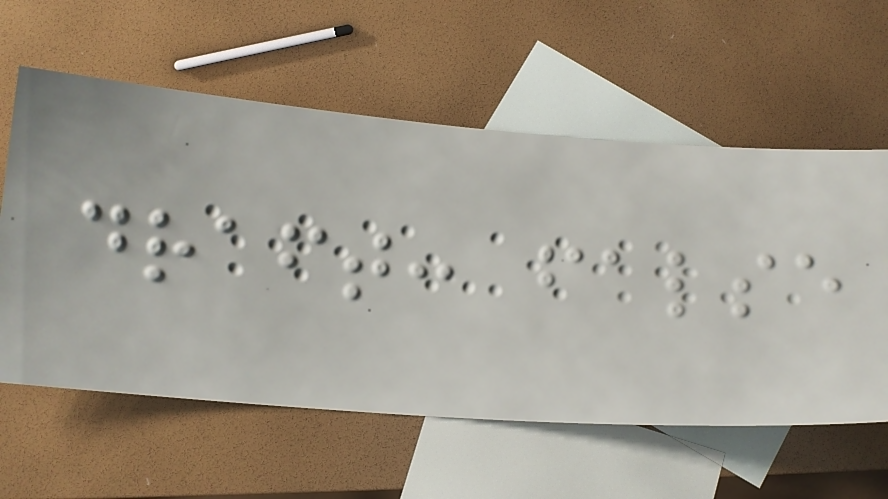draft: false
